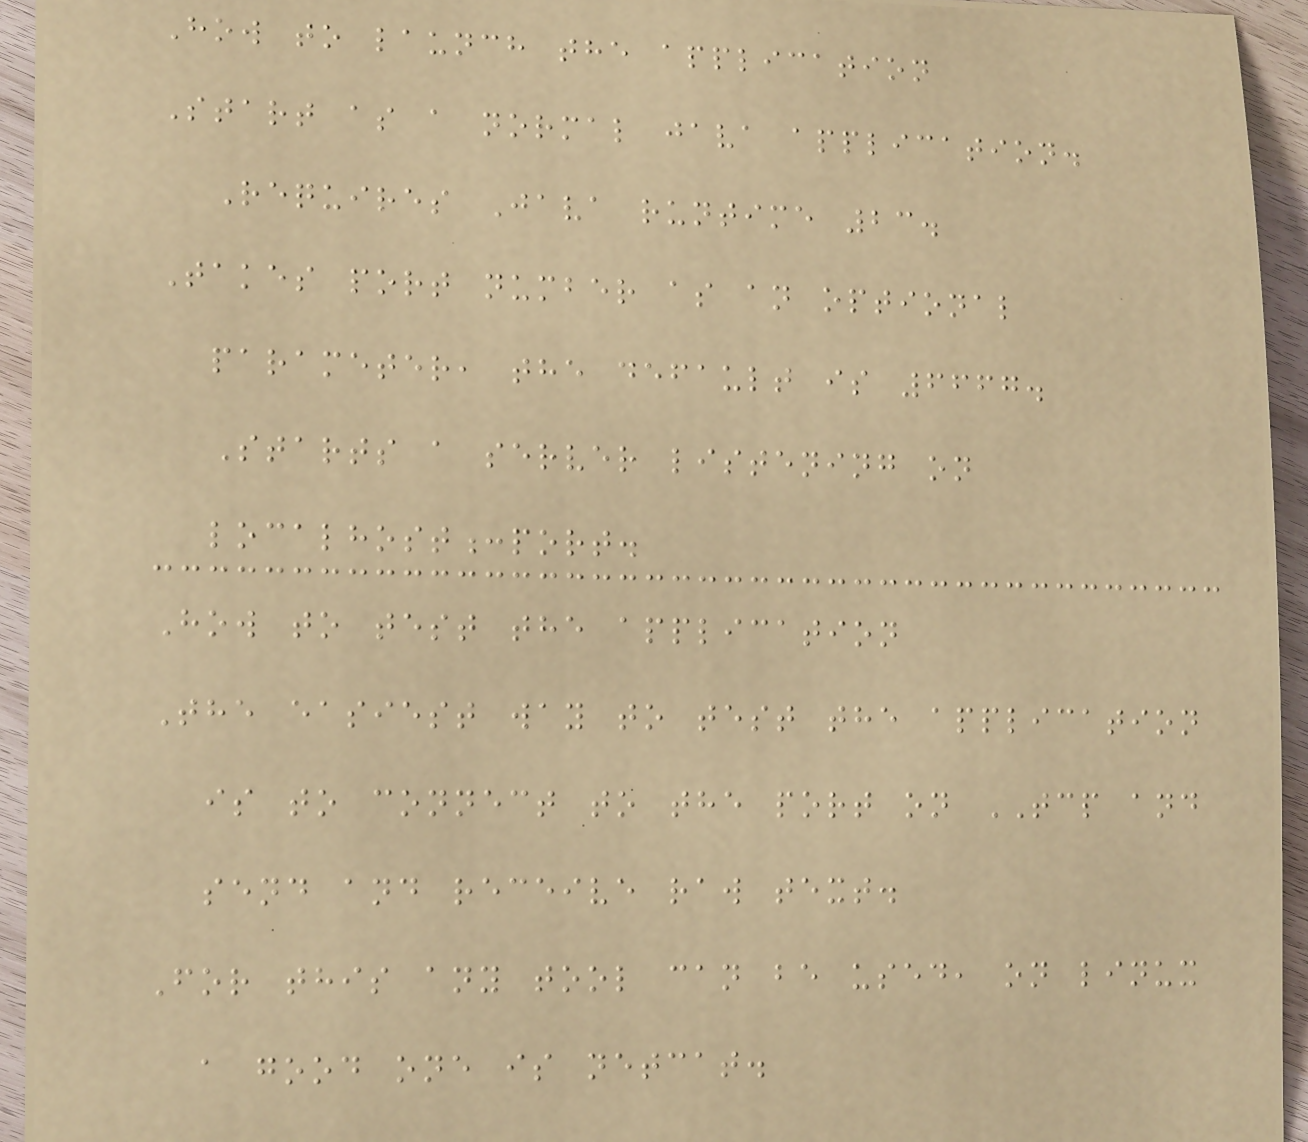How to launch the application
Start as a normal java application.
Requires Java runtime 23.
Takes port number as an optional
parameter, the default is 6667.
Starts a server listening on
localhost:port.
How to test the application
The easiest way to test the application
is to connect to the port on TCP and
send and receive raw text.
For this any tool can be used, on linux
a good one is netcat.
